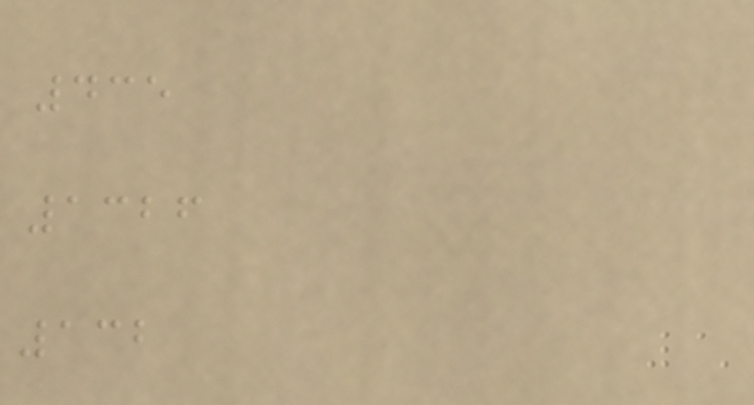435
1326
132
